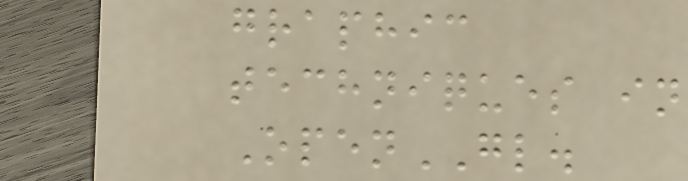graphic
techniques in
OpenGL.
